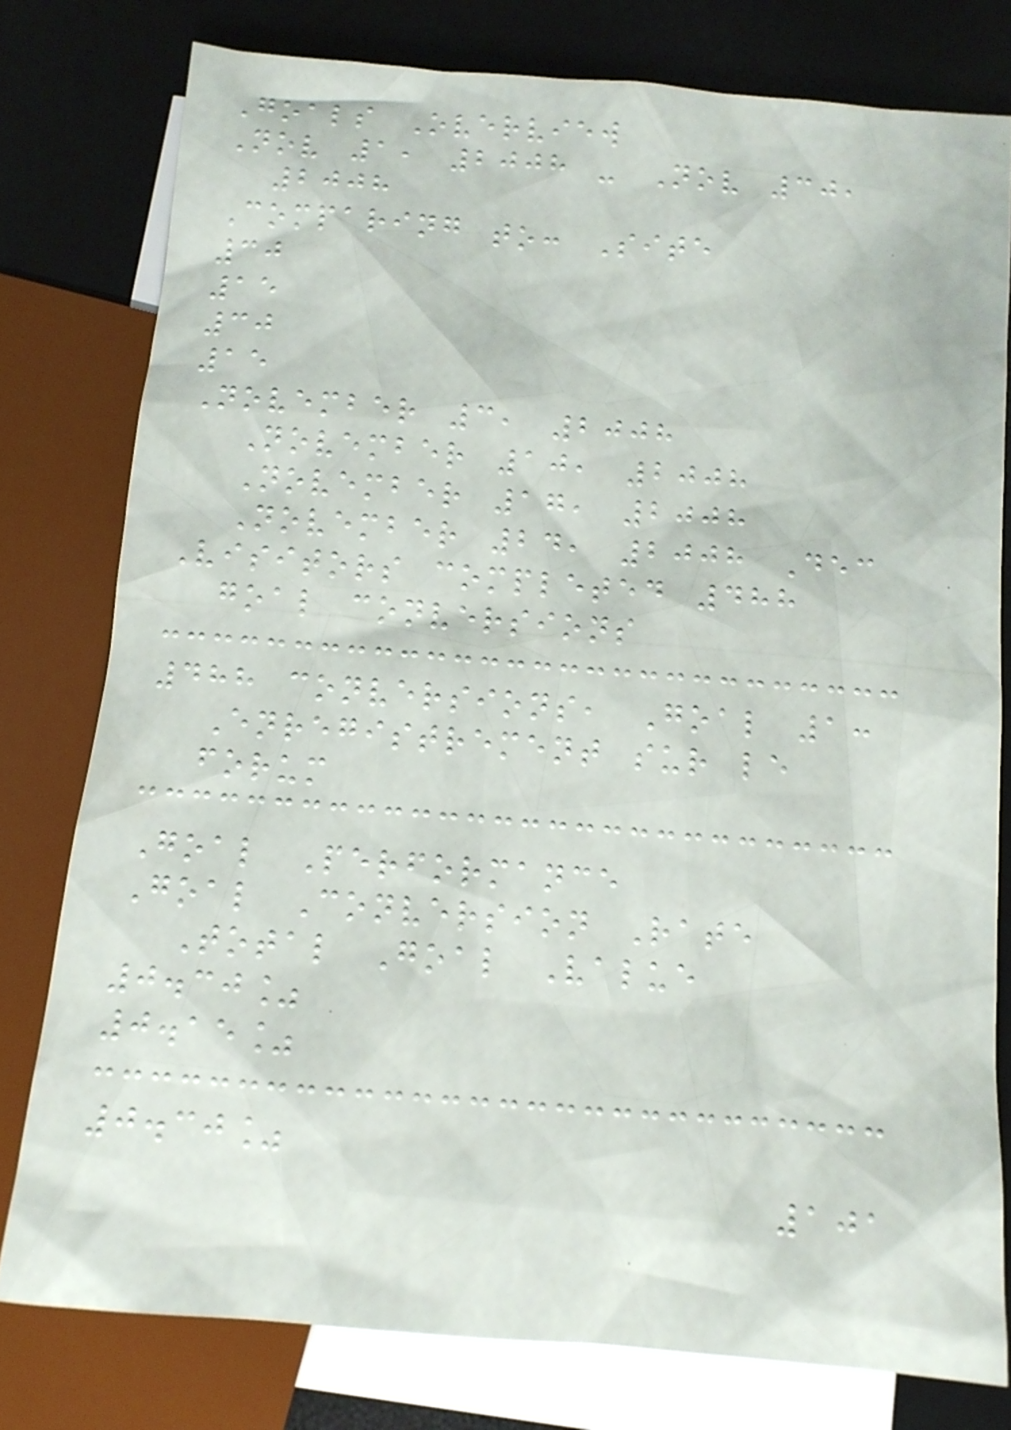Goals Overview
Nov 1, 2008 - Nov 30,
2008
Comparing to: Site
30
15
30
15
November 3, 2008
November 10, 2008
November 17, 2008
November 24, 2008 Dec
Visitors completed 488
goal conversions
488 conversions, Goal 1:
Enregistrement sur le
forum
Goal Performance
Goal Conversion Rate
Total Goal Value
0.30%
0.15%
0.30%
101
